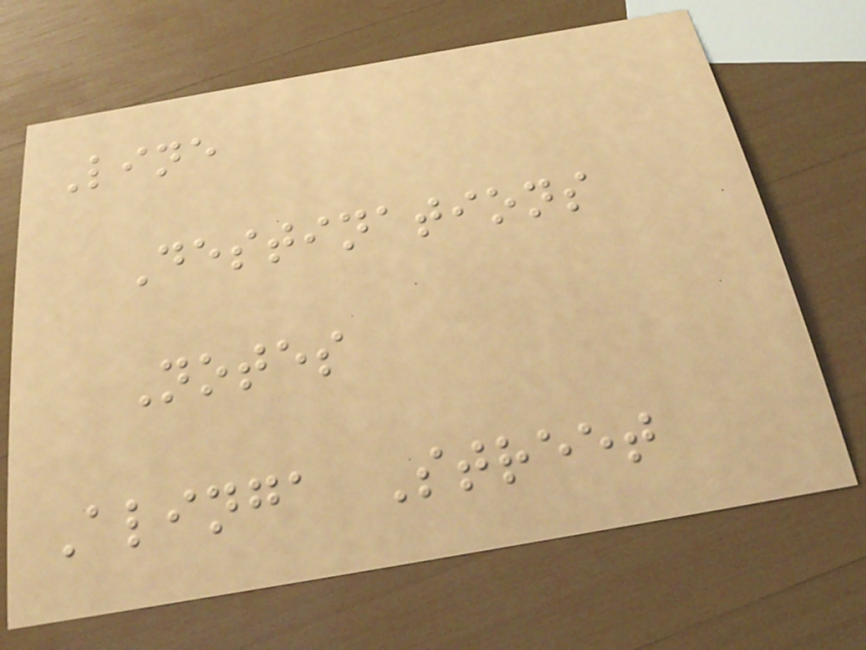Line
Destinations
Notes
Alinga Street
